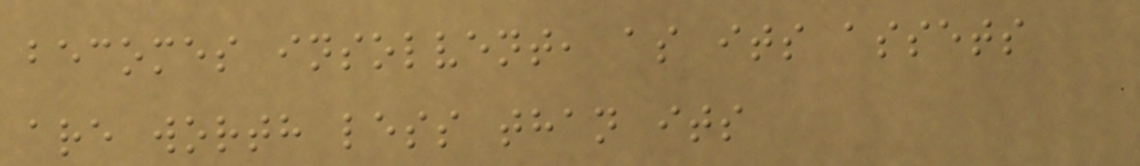becomes insolvent, as its assets
are worth less than its
